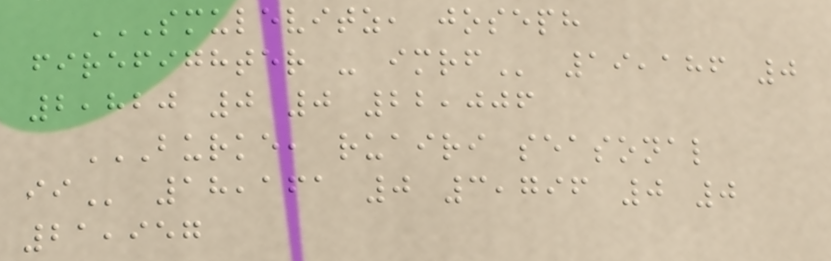SMULEVITZ, JOSEPH
FIREFIGHTER - IMRF 19,186 0
2,820 0 0 22,006
BURKE, RUAIRI SEASONAL
II 18,161 0 3,796 0 0
21,957
